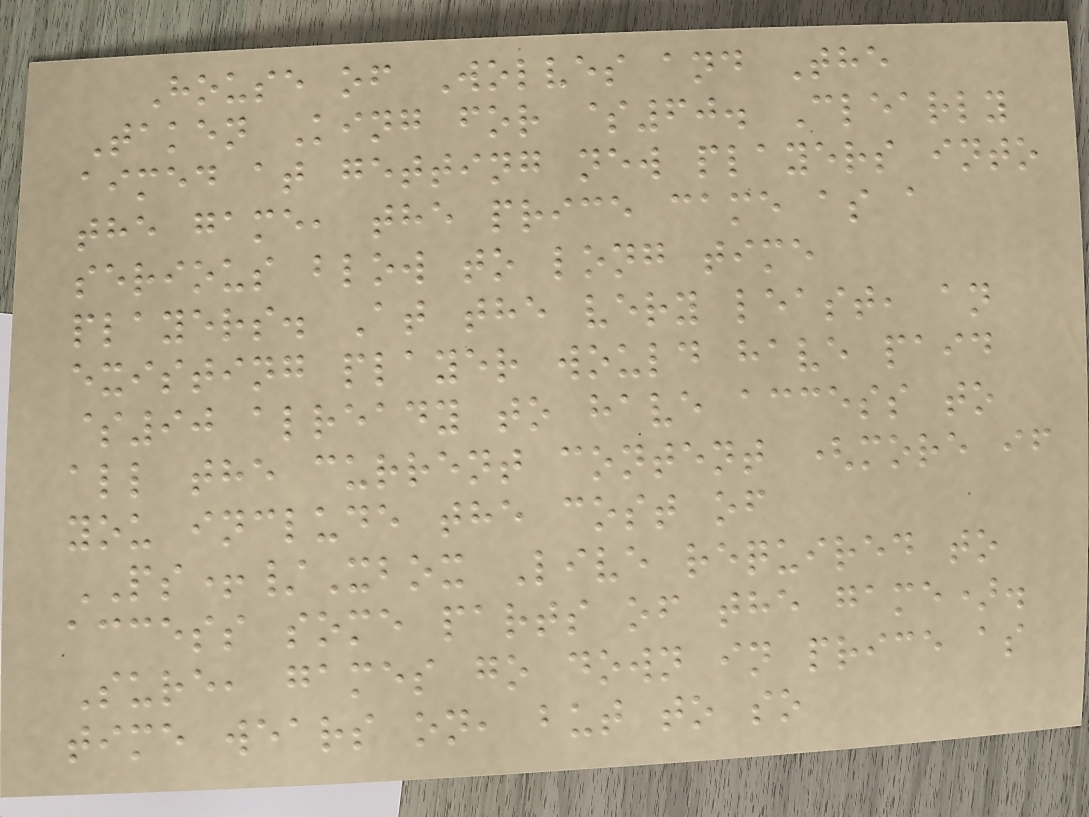House of Wolves and The
Taken King for $60. Clearly
aimed at getting new players into
the game, the price came as a
serious blow to long time
players. At the very least, an
existing player would have paid
$90 already to have access to
all the current content (more if
you include the cost of
PS+/Xbox Live required to
access some parts of the game).
Sure, games go down in price as
time wears on, but to so
